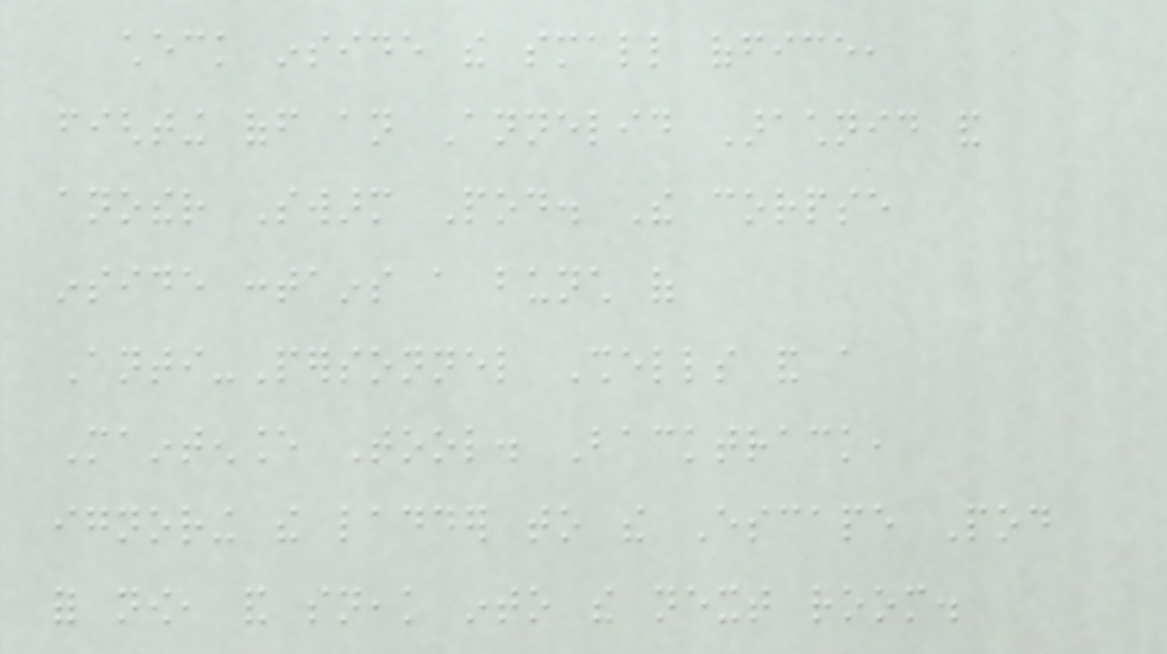check inside the small office,
fighting off an Annelid Arachnid and
another Swarm Pod. The corpse
inside contains a bunch of
Anti-Personnel Shells and a
Maintenance Tool. Backtrack,
ignoring the ladder to the Escape Pod
for now, and sneak into the next room.
